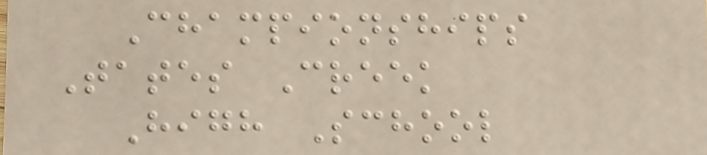Championships
Tates Creek
High School
